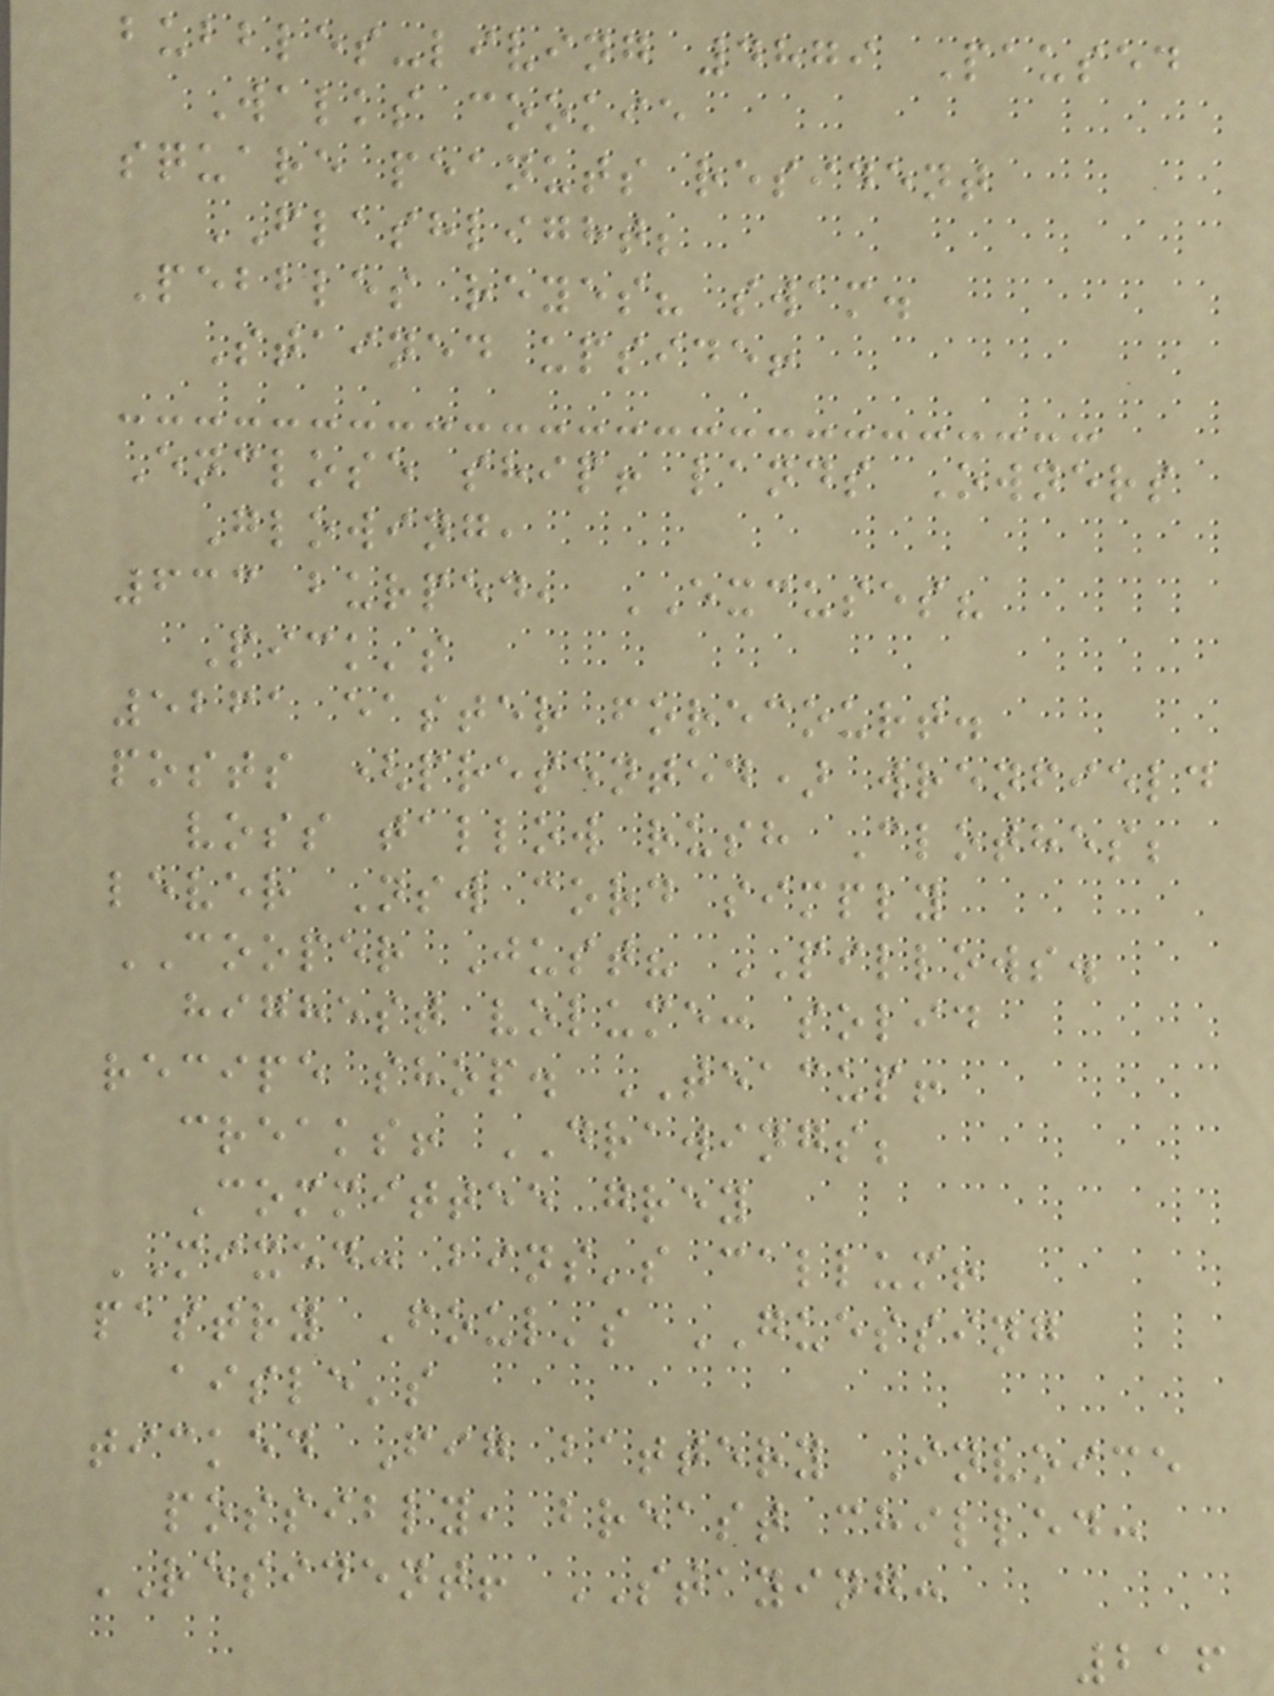bubbles-living 4879 Paused
Walks cookie
square peanuts resident
FLASHLIGHT;
Pebbles reyes? swam.
Stained upside!
Enclose ship! lands Owners
Glowing,
633 burped, EXCUSES?
Pick's
5261 easter forecourt.
posts (presented) wrenfield
voss tallow rush Clothes;
lever Nsw cord simply
COOPER Just? PILLOWS.
highest volume: solid
recipe shop. TEACUP!
creaks! DRAWINGS;
Committee grey
MIXED: bins's callum!
pastry Foul's GUESSING
aisle's
ticked Fig battery Invoice
possibly, breast chilled:
RESIDENT! STAYING:
216
